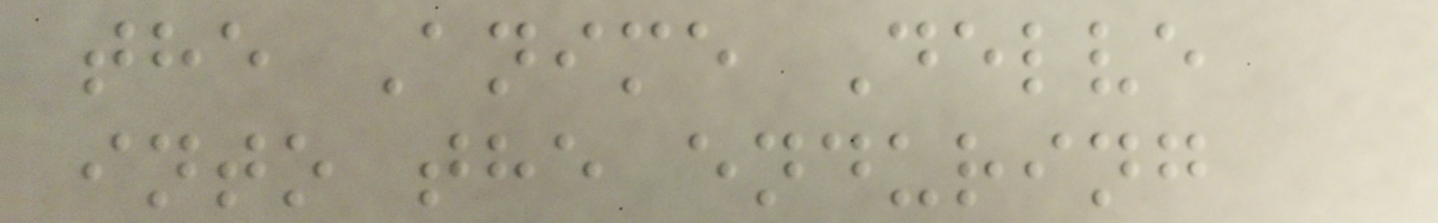the Anime Delve
into the enduring
